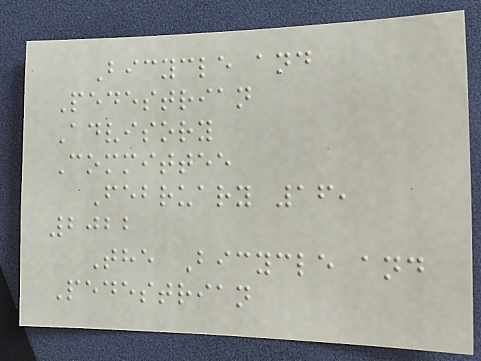Bicycle and
Pedestrian
Advisory
Committee
February 16,
2022
The Bicycle and
Pedestrian
